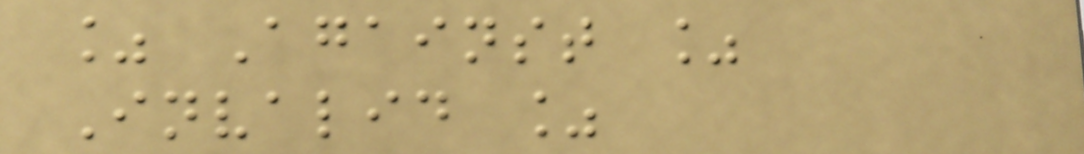% Against %
Invalid %
